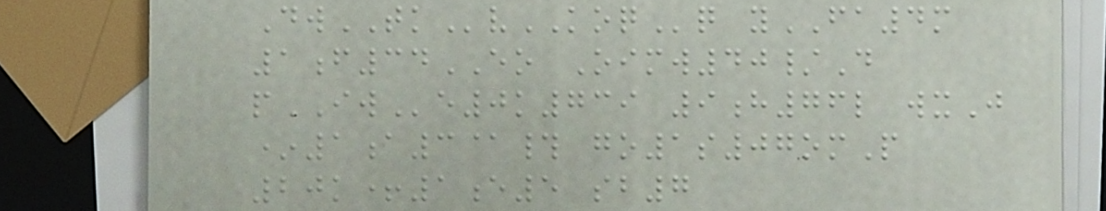DwTKvKOQq yFA4m
1f34EO Oimw40/D
pIWe0k739 9h76l wxJ
*1a3@# go1s07omP
20k+1e5 sb7
